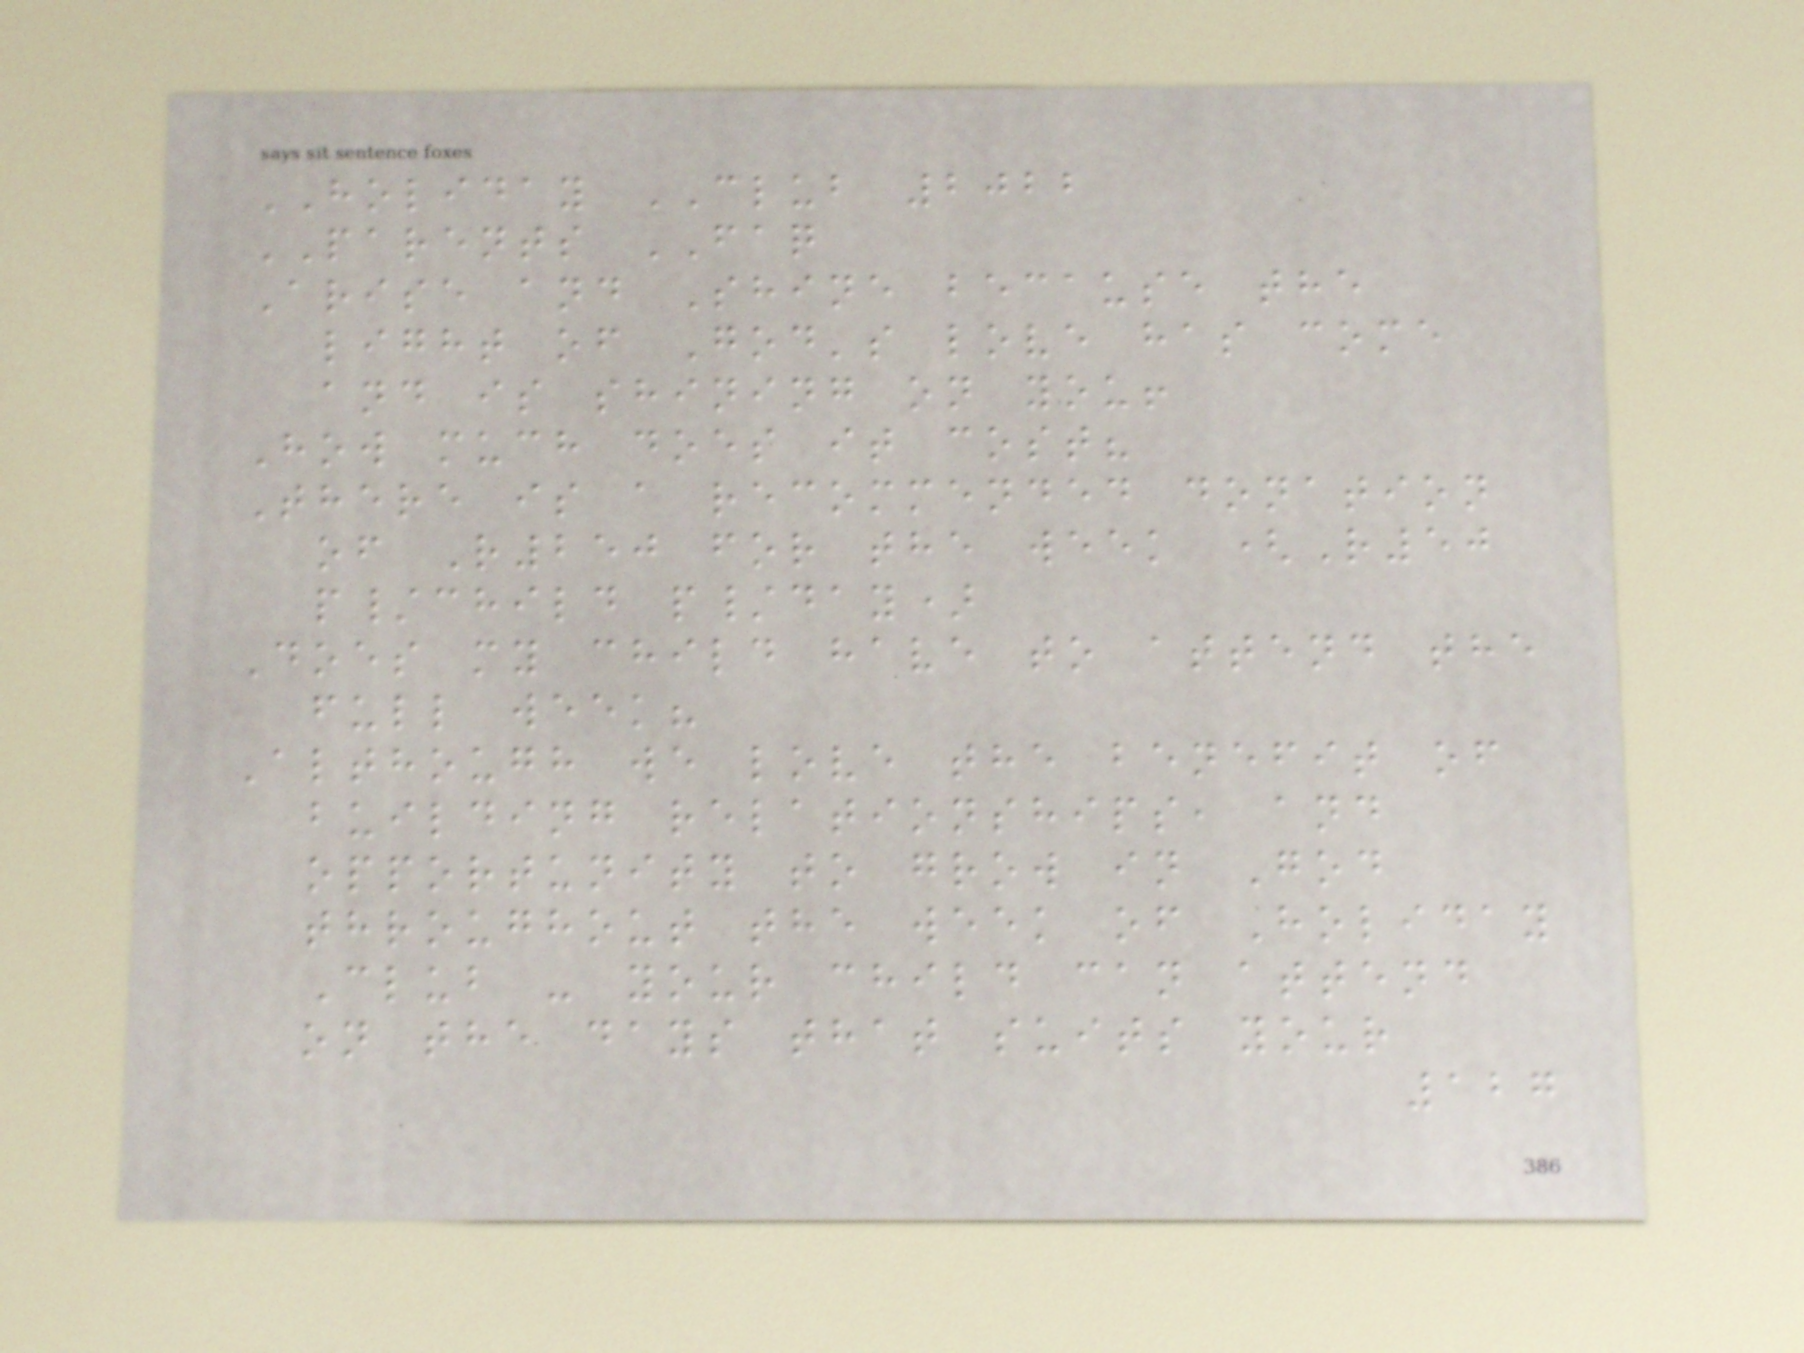HOLIDAY CLUB 2022
PARENTS FAQ
Arise and Shine because the
light of God's love has come
and is shining on you!
How much does it cost?
There is a recommended donation
of R250 for the week (R50
p/child p/day)
Does my child have to attend the
full week?
Although we love the benefit of
building relationships, and
opportunity to grow in God
throughout the week of Holiday
Club - your child can attend
on the days that suits your
127
